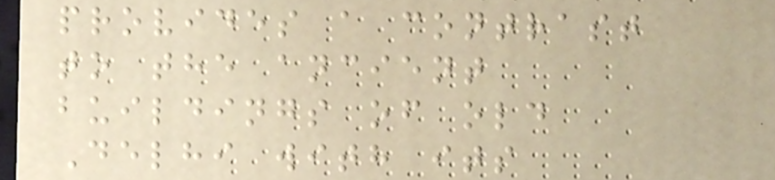provides a contrast
to the ancient
buildings of old
Delhi with its
